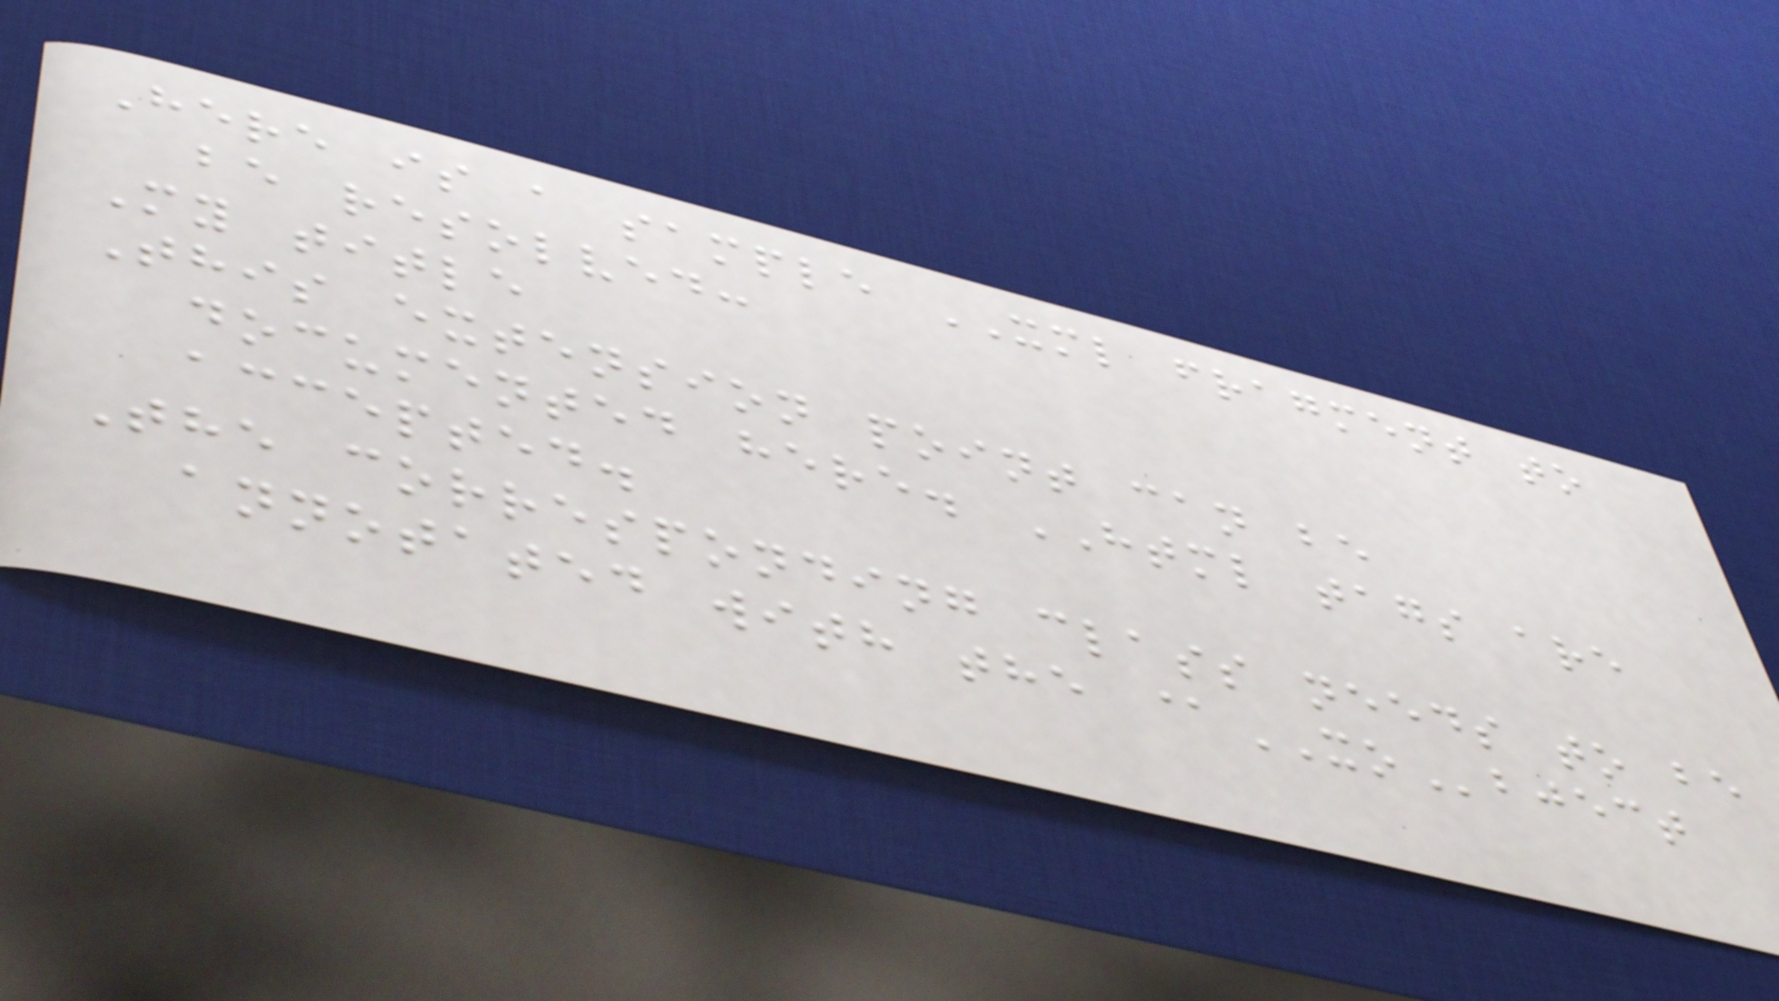Here is a sample XML fragment to
be resolved:
My title
This extension point can be
documented here. HTML tags are
accepted.
The corresponding class needs to be
annotated with the @XObject
